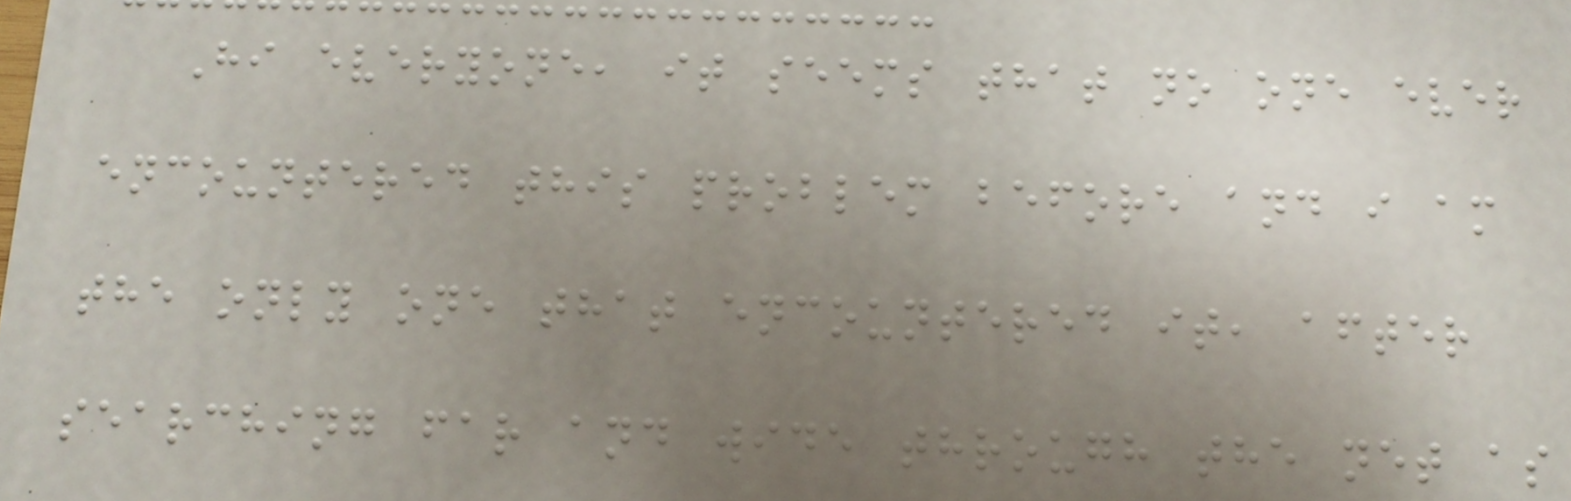Hi everyone, it seems that no one ever
encountered this problem before and i am
the only one that encountered it, after
searching far and wide through the net as
